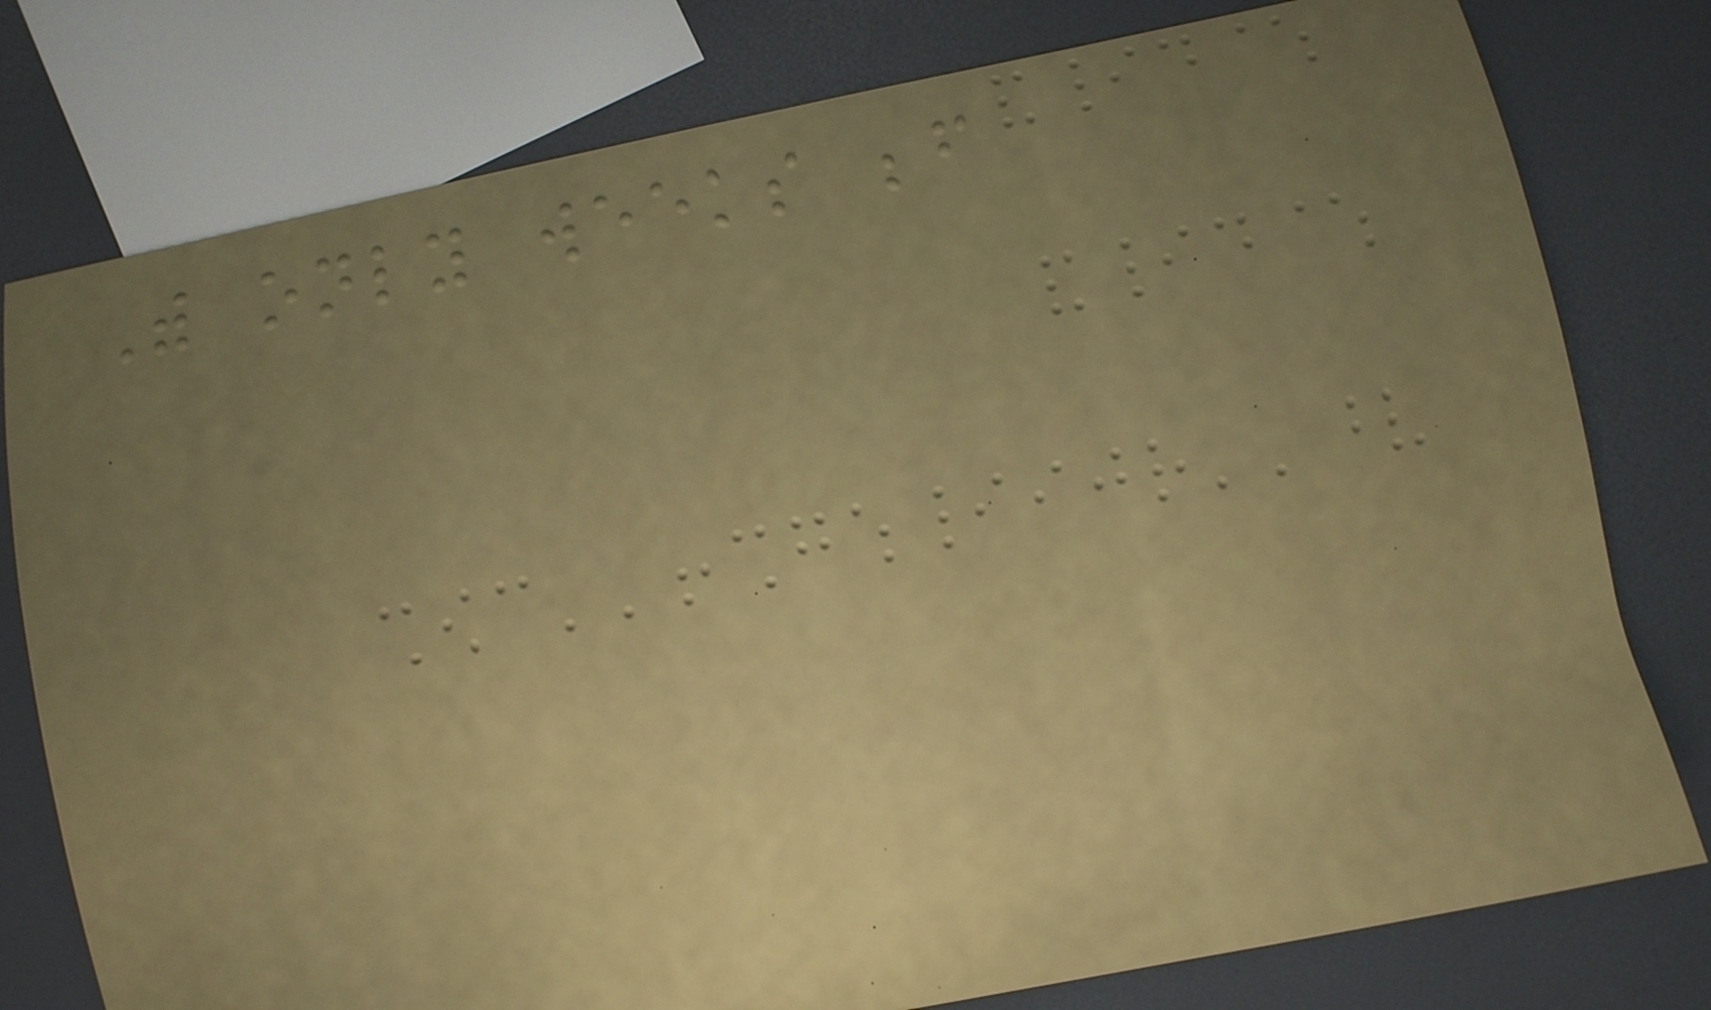With only weeks before
